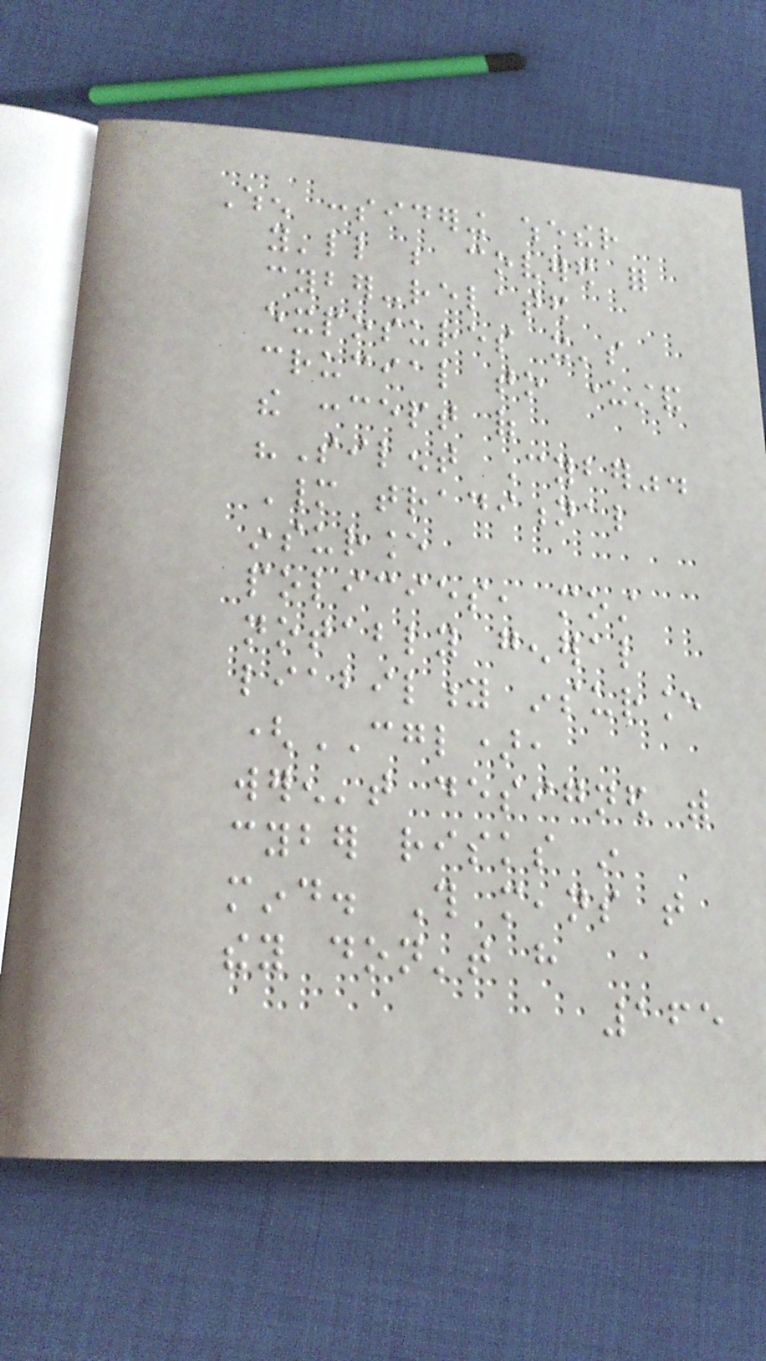When considering whether
you'll be covered for
cyber-related
exposures it's
crucial to understand
the concept of
"Silent Cyber".
Many traditional
insurance
policies, most
notably general
liability insurance
(CGL),
weren't designed with
cyber risks in
mind. This means that
they don't have
165
